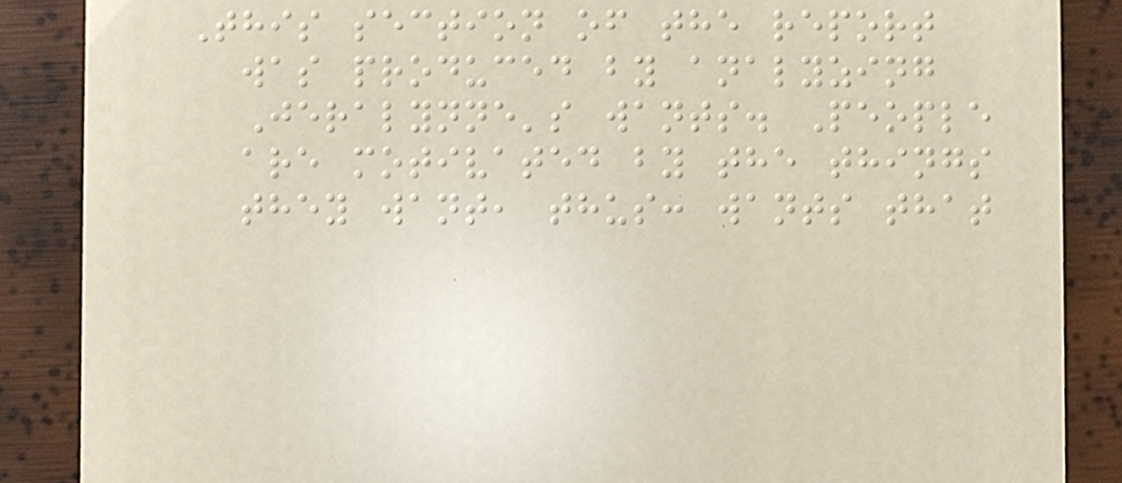This section of the report
was produced by analyzing
Jeralynne's wants. People
are motivated by the things
they want, thus: wants that
